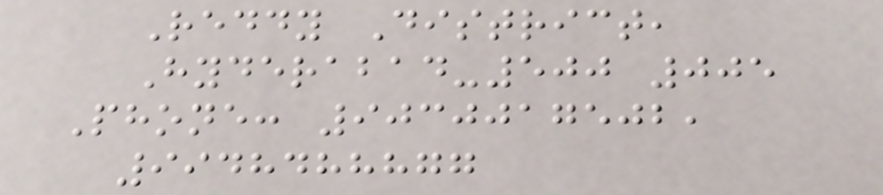Reddy District,
Hyderabad-500 005
Phone: 9030017502,
9948488877
